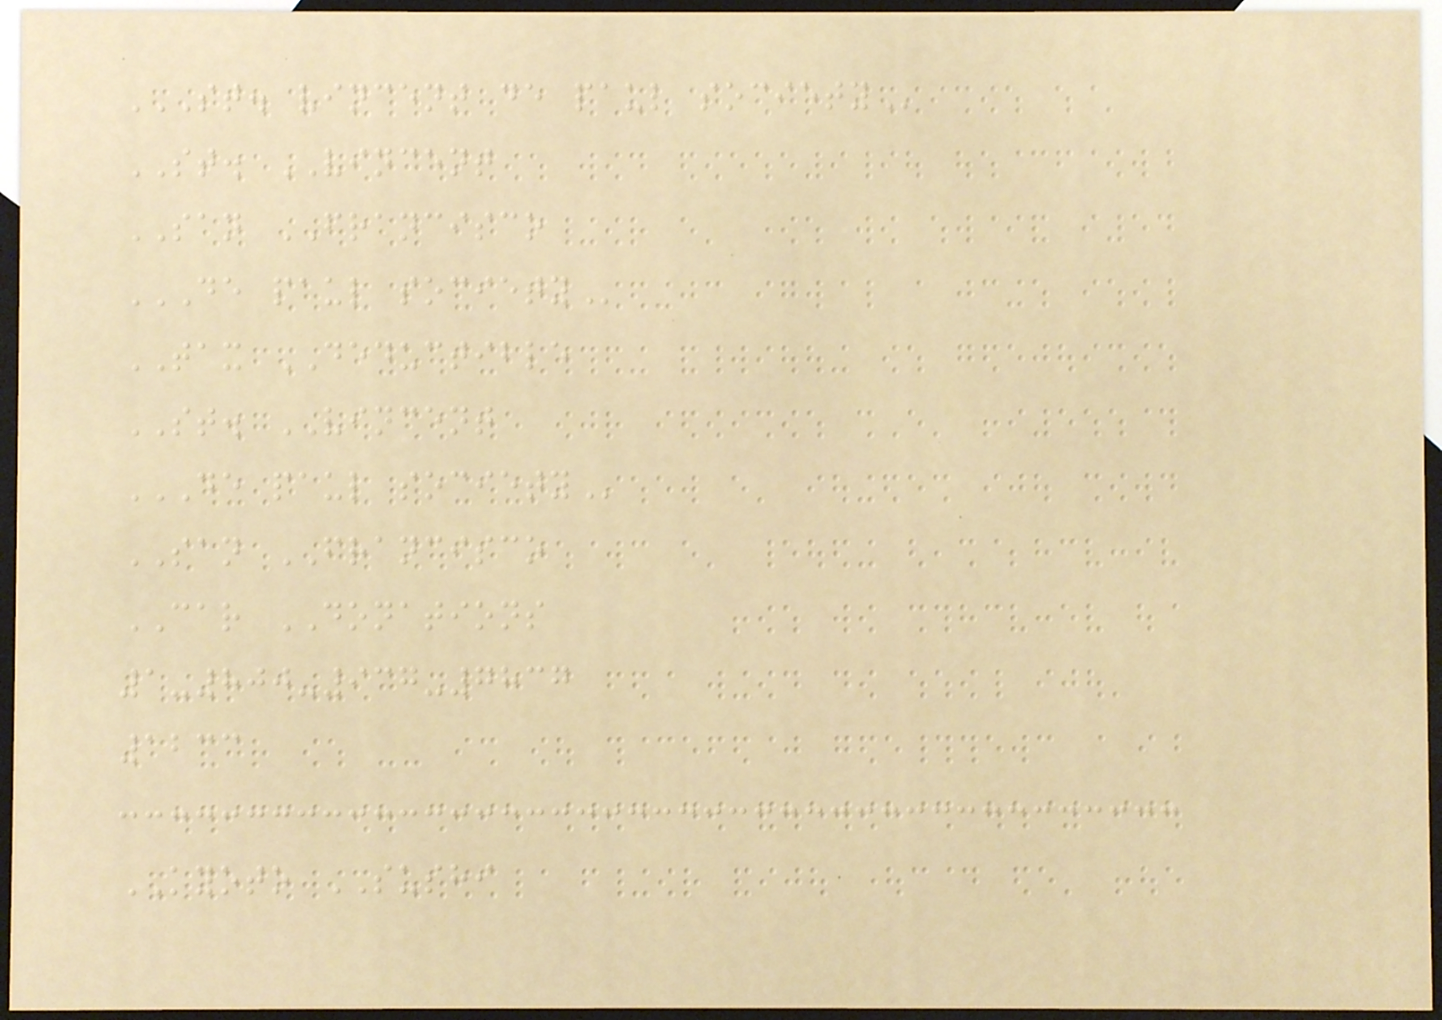ST. VINCENT DE PAUL SOCIETY
ST. VINCENT
SAN FRANCISCO
DE PAUL SOCIETY
TAX DEDUCTIBLE
ST. VINCENT
DE PAUL SOCIETY
SAN FRANCISCO
CAR DONATIONS
1-800-937-7837
1233
KYOTO SUSHI
